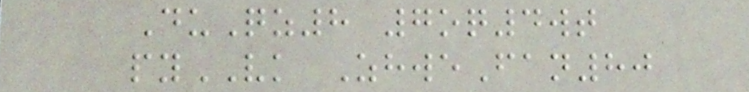DuQz8 7oq4wt
pyVK ZhweFan80
